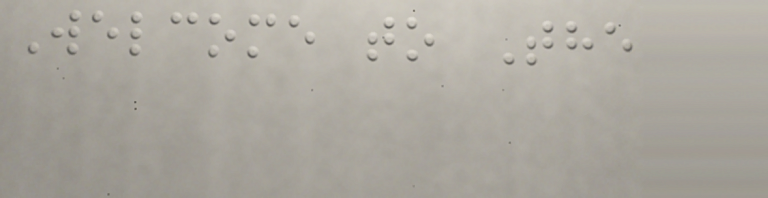Welcome to The
